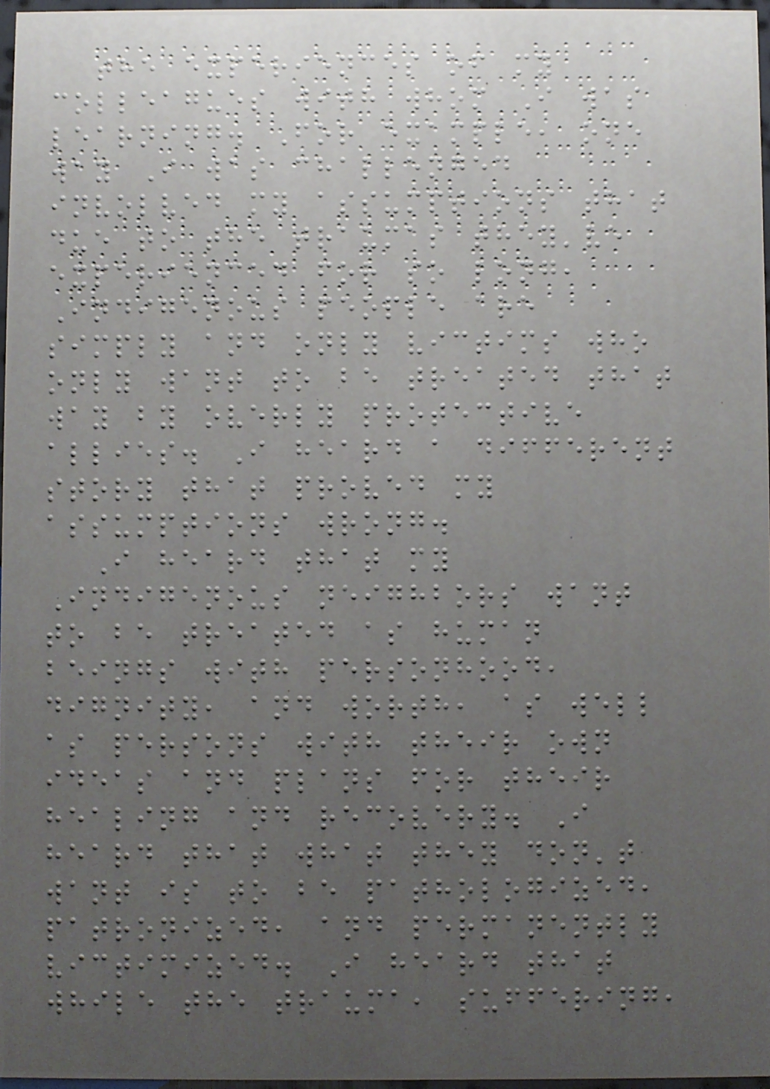the experiences of my
colleagues with whom I was
learning. For example, one
way I was challenged
involved my assumptions that
due to the traumas they've
experienced for so long,
Indigenous people are
simply and only victims who
only want to be treated that
way by overly protective
allies. I heard a different
story that proved my
assumptions wrong.
I heard that my
Indigenous neighbors want
to be treated as human
beings with personhood,
dignity, and worth, as well
as persons with their own
ideas and plans for their
healing and recovery. I
heard that what they don't
want is to be pathologized,
patronized, and permanently
victimized. I heard that
while the trauma, suffering,
